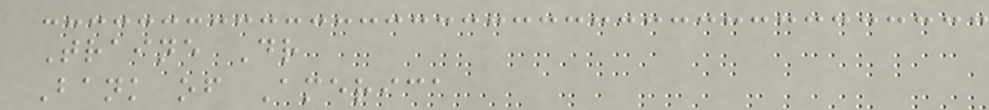Traine Dr
Bank of America
